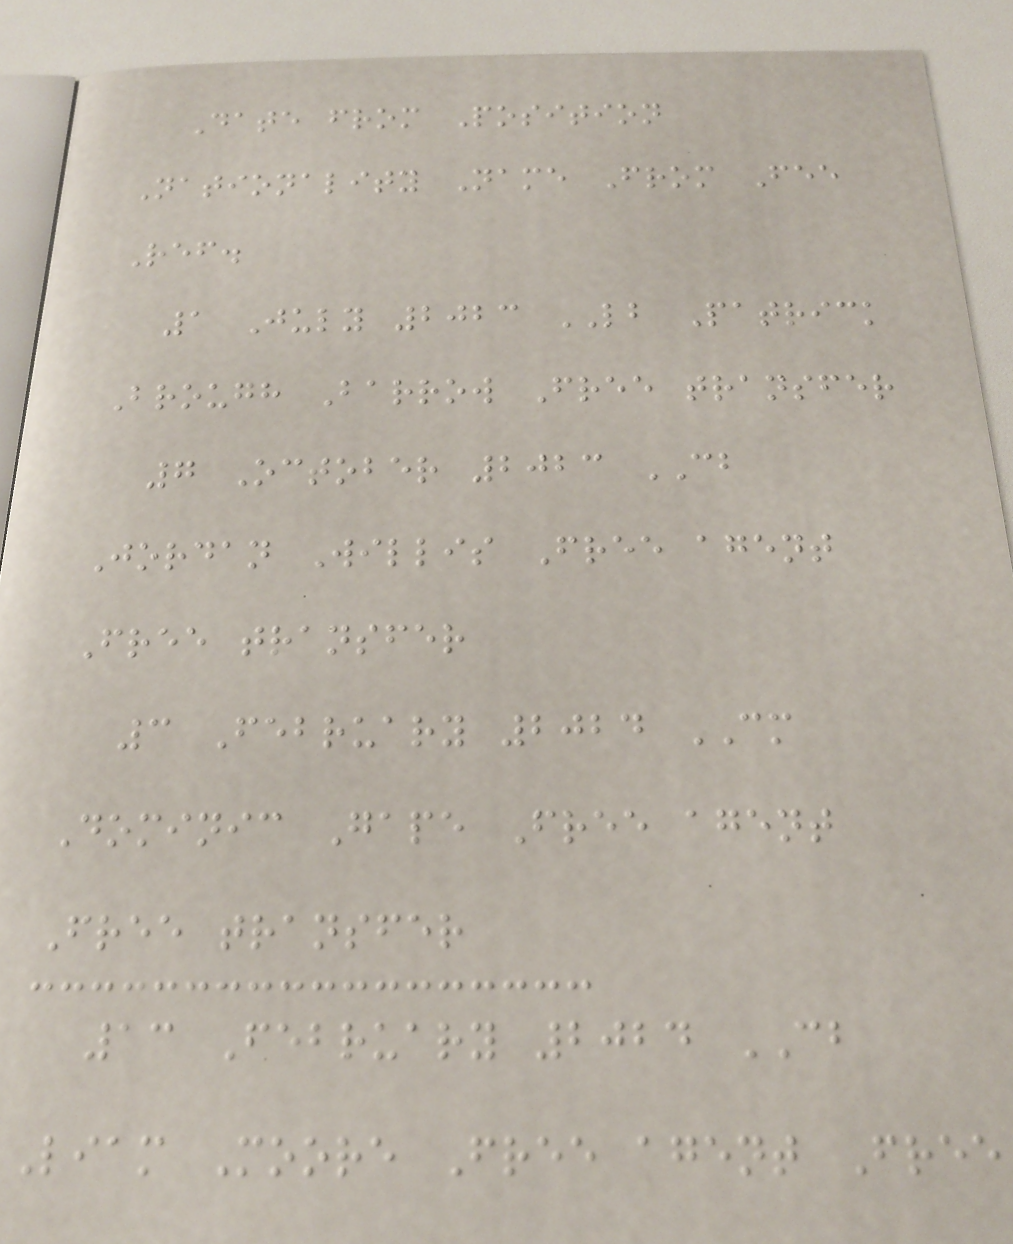Date from Position
Nationality Name From Fee
Ref.
1 July 2023 LB Patrick
Brough Barrow Free transfer
7 October 2023 CB
Jordan Willis Free agent
Free transfer
3 February 2024 CM
Dominic Gape Free agent
Free transfer
13 February 2024 CB
Liam Moore Free agent Free
